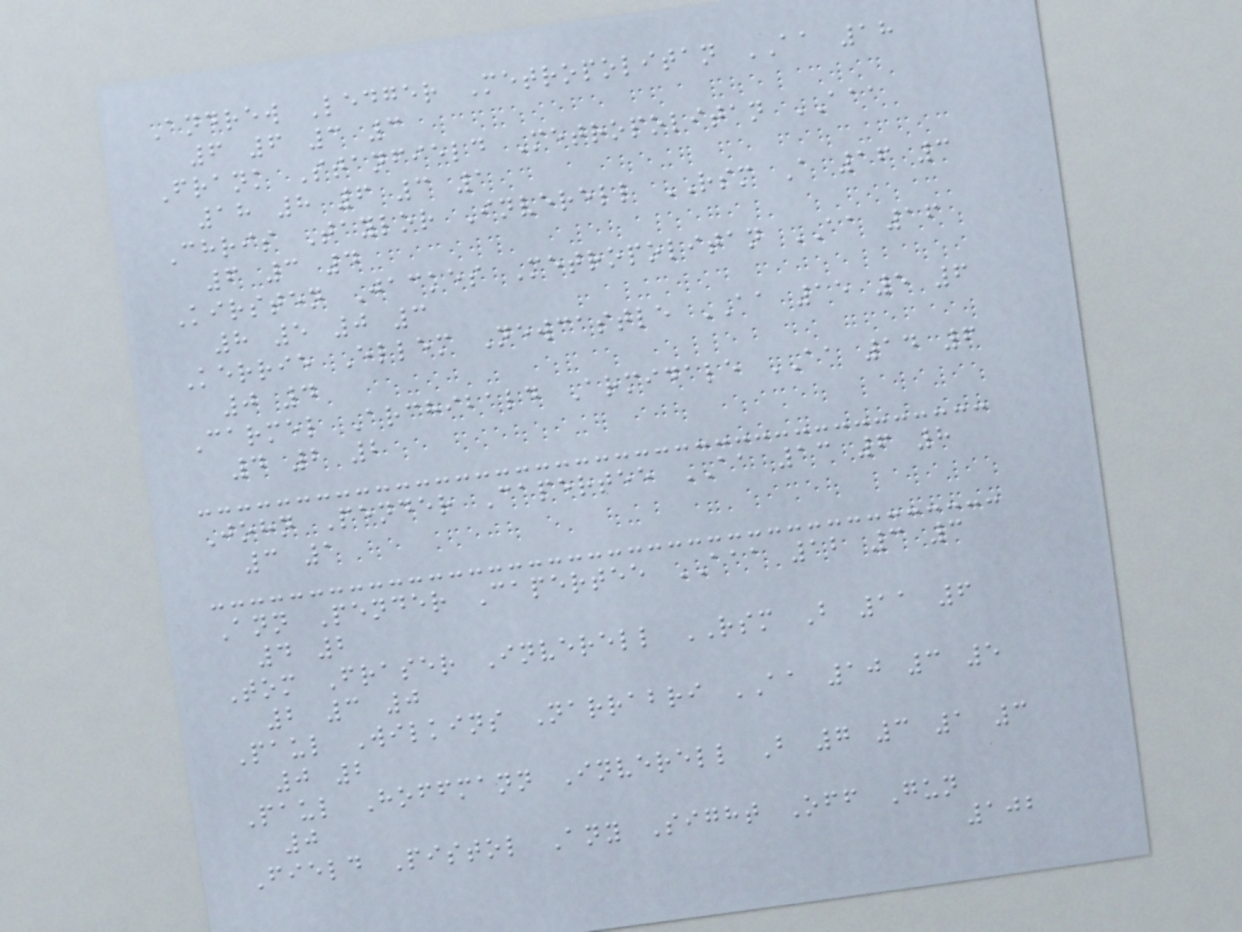Andrew Ledger Metropolitan AA 18
6 6 3 3
Frank Stanfield Metropolitan AAA
18 8 6 3 1
Chris Taylor Inverell RSM A 16 3
6 3 4
Kirsten Jackes Metropolitan AA 16
8 5 0 3
Kerrie Ellem Newcastle AA 15 5 6
0 4
Carmel Archibald Armidale AA 14 6
4 2 2
John Pender Capertee AA 13 6 8
3 1
Ann Pender Capertee AAA 12 3 3
4 2
Tom Fraser Inverell RSM B 11 6
2 3 0
Paul Wilkins Narrabri AA 10 3 5
0 2
Paul Hoffmann Inverell B 7 3 1 3
0
Field Pistol Any Sight Off Gun
102
